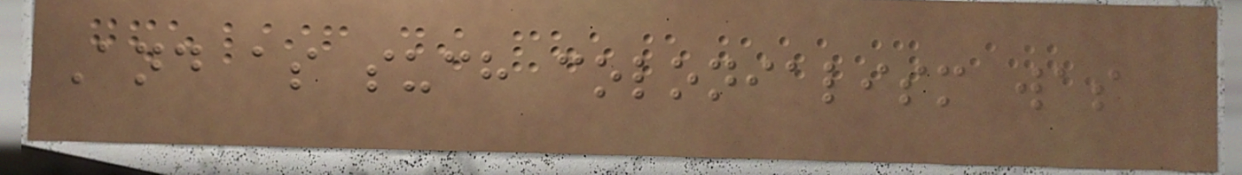And as such colonialism was
